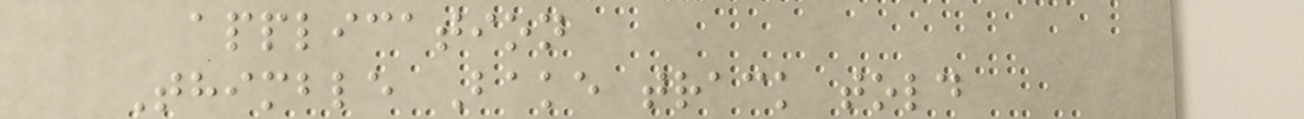application
Thimble Bake track told
